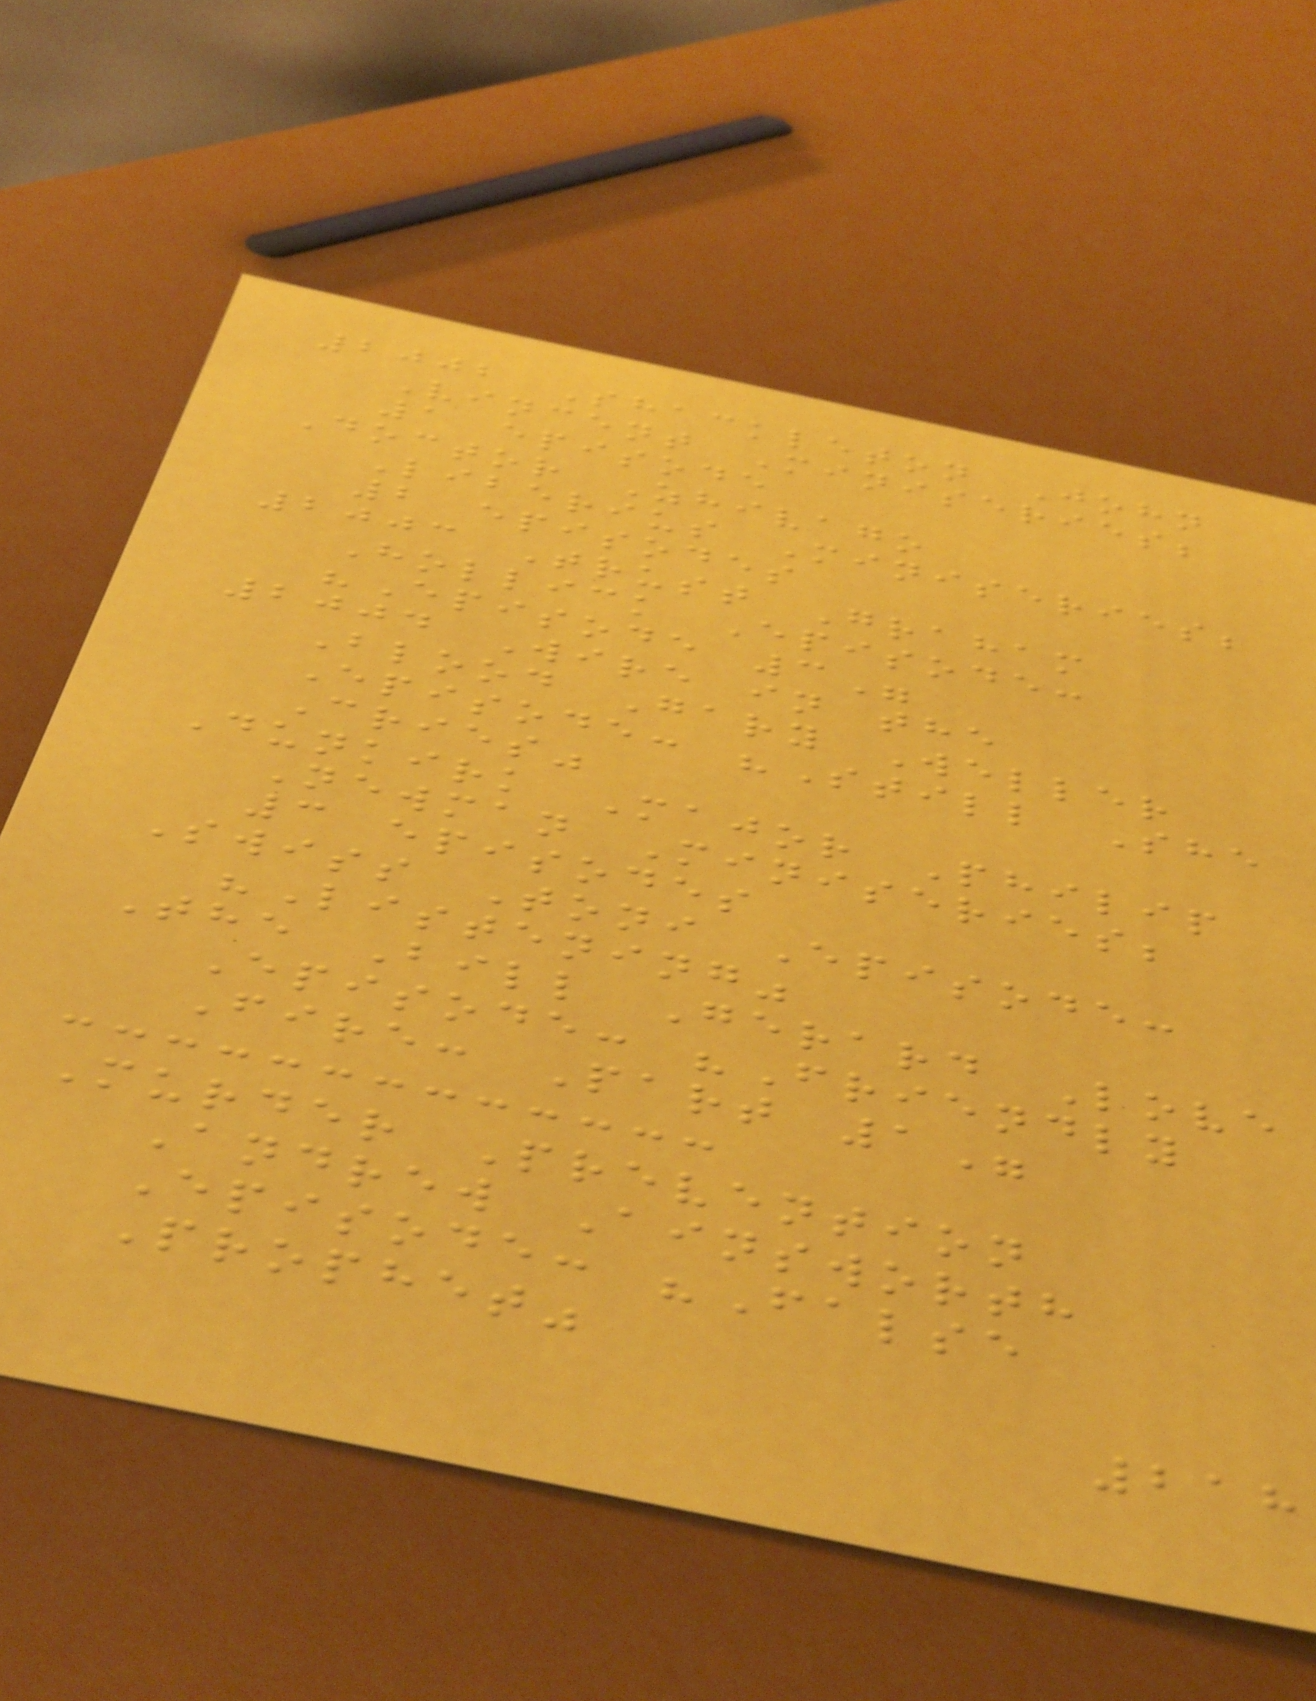2002 Shackleton John
Vincent Miniseries;
1 episode
Doctor Zhivago
Liberius Miniseries;
2 episodes
2003 Trust Graham
Hollick Episode:
"Episode 3"
2004 Wire in the
Blood Gary Weller
Episode: "Still She
Cries"
Dunkirk Major Philip
Newman Miniseries;
3 episodes
Swiss Toni Episode:
"Listening"
The Bill Gerard Love
Episode: "Friendly
Fire: Part 1"
Murder Prevention
Andrew Ainsworth
Episode: "False
Prophet"
218
